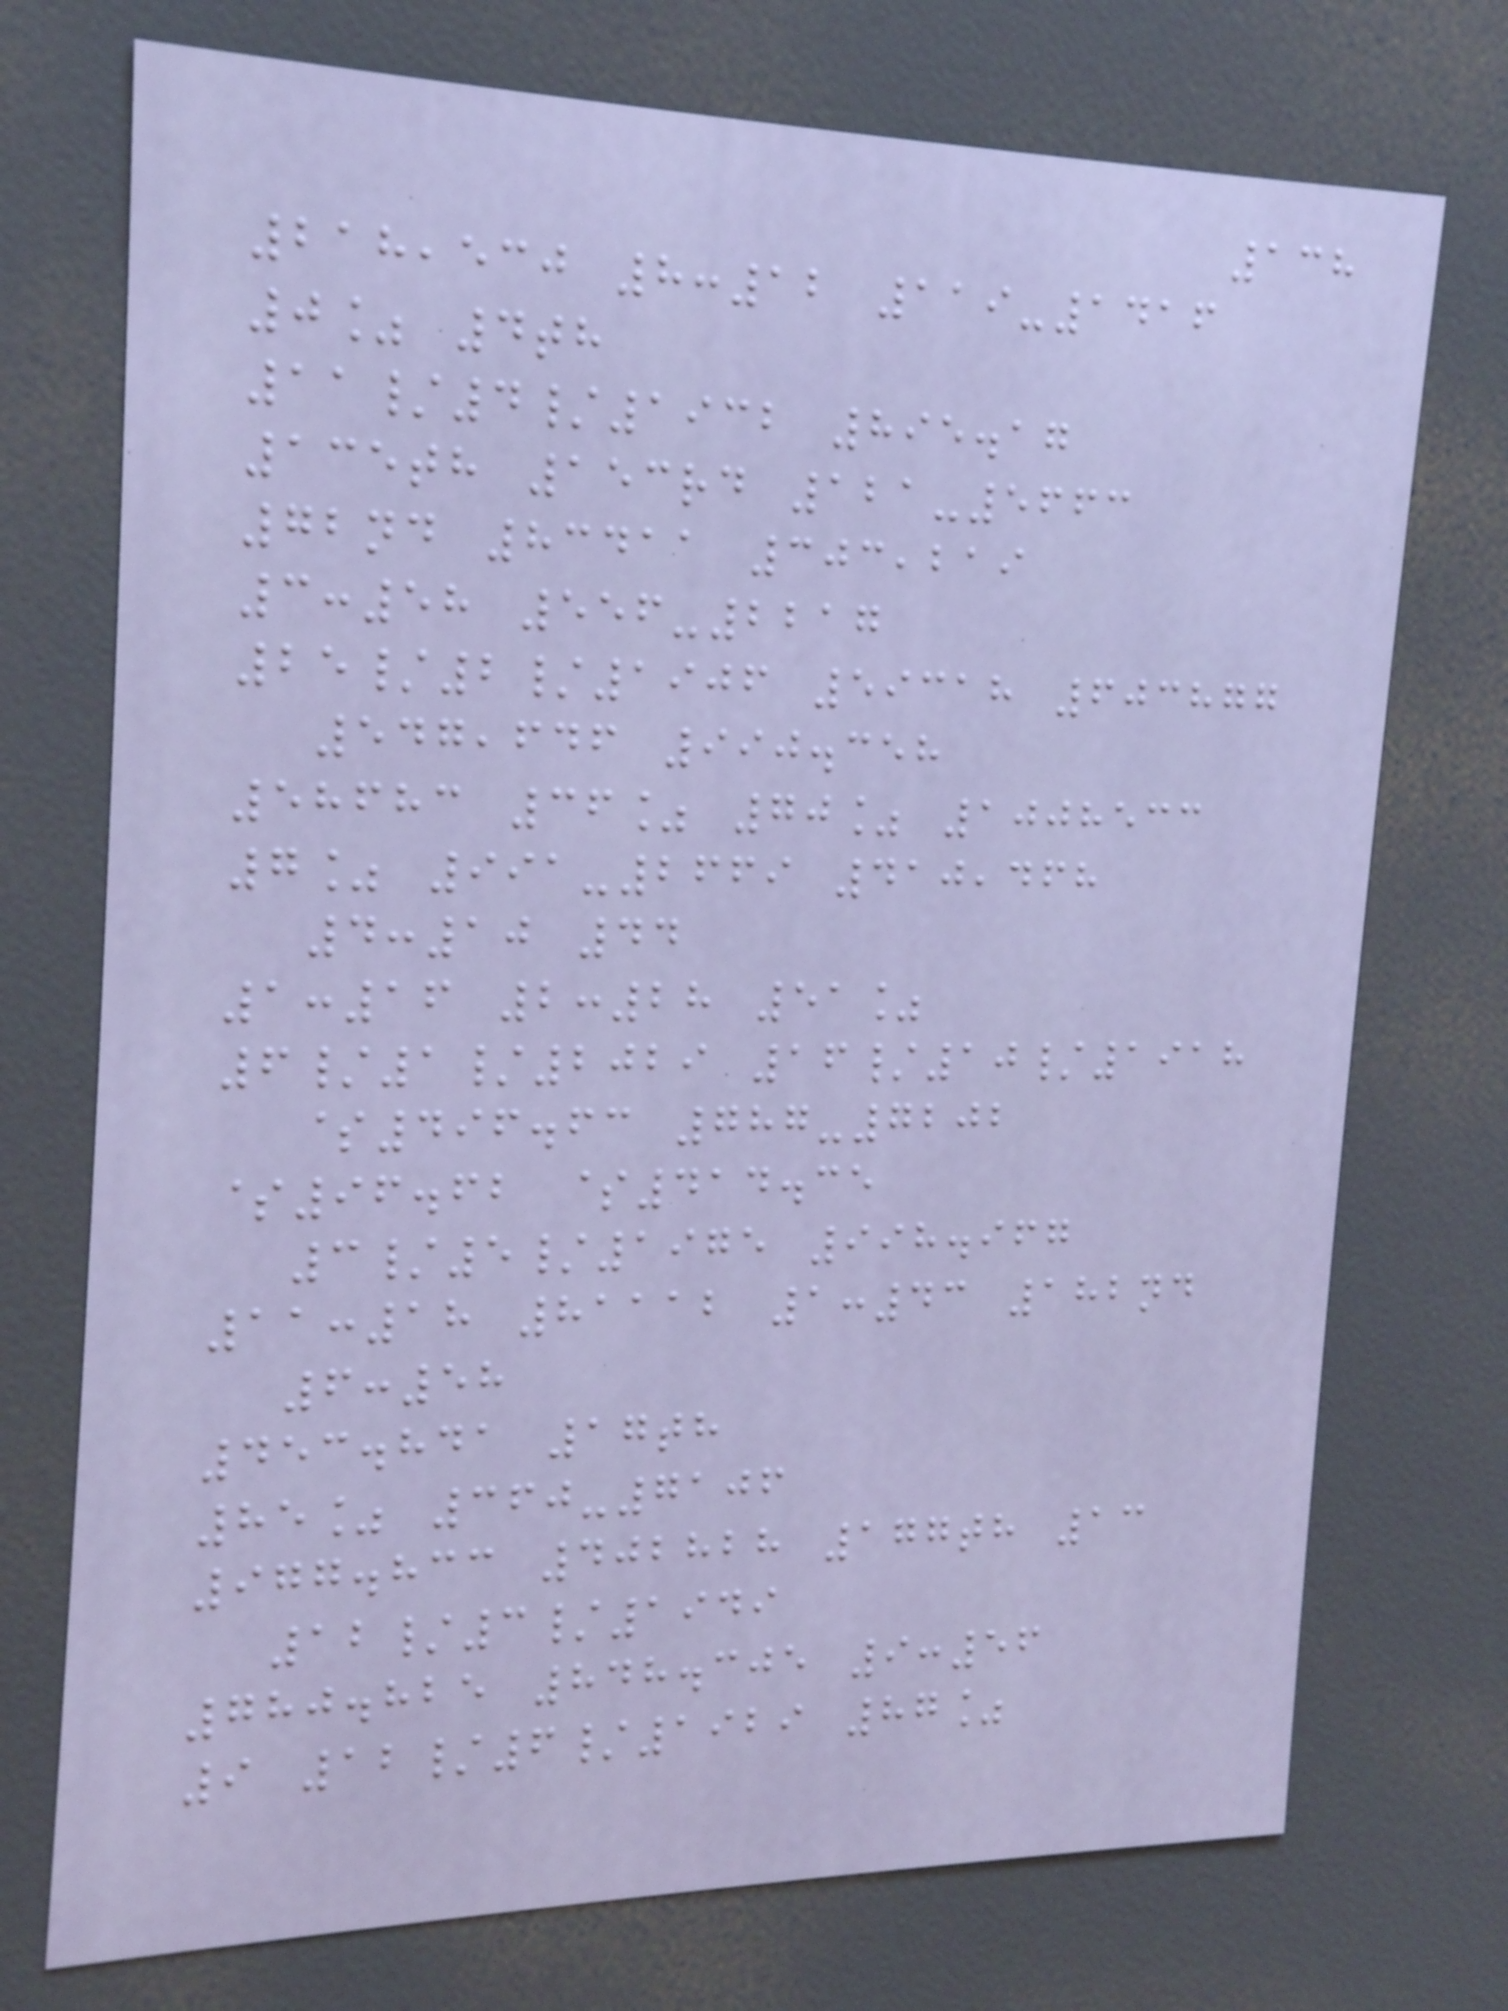138
218,530 8:12 119-1416
0% 4th
11/4/1932 895.17
135th 153rd 121-5663
72nd 83411 303,219
3:58 556-2217
25/2/1906 59318 603877
547,646 990.358
58683 36% 70% 1008533
7% 991-2669 410,468
4:10 44
1:16 2:28 51%
6/1/2029 16/10/1918
$496.63 787-7202
$96.62 $414.35
3/5/1975 998.967
11:18 81112 1:43 182nd
6:58
453.841 17th
85% 360-7106
977.833 402828 177th 13
12/3/1949
780.825 848.305 9:56
9 12/6/1929 87%
